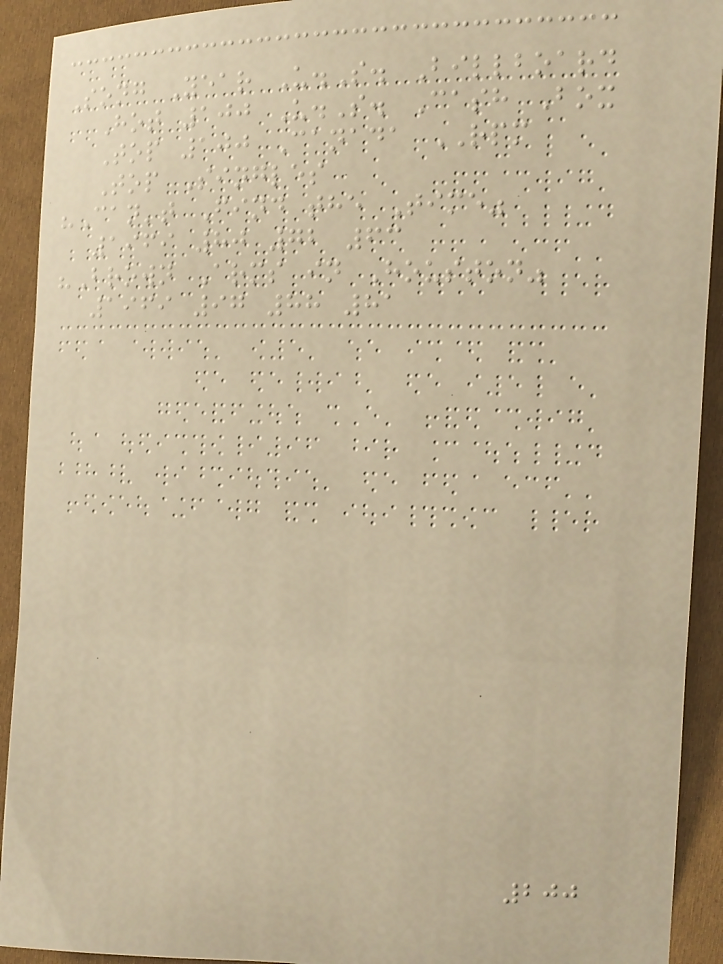Song Year U.S. Billboard
Hot 100 U.S. Cash Box
Top 100 Canada RPM
Top Singles
"Can't Find the Time"
1969 80 72 63
"Brown Arms in Houston"
1969 97 88 81
200
